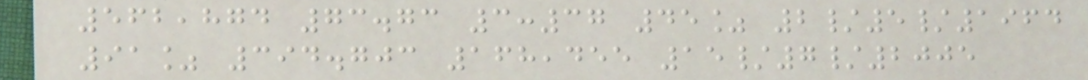562,874 73.73 3:37 45% 2/5/1964
91% 394.703 168,455 15/7/2005
